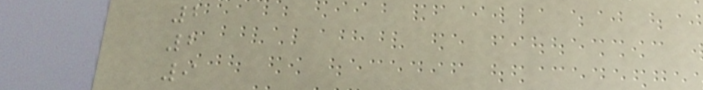2
2
9
